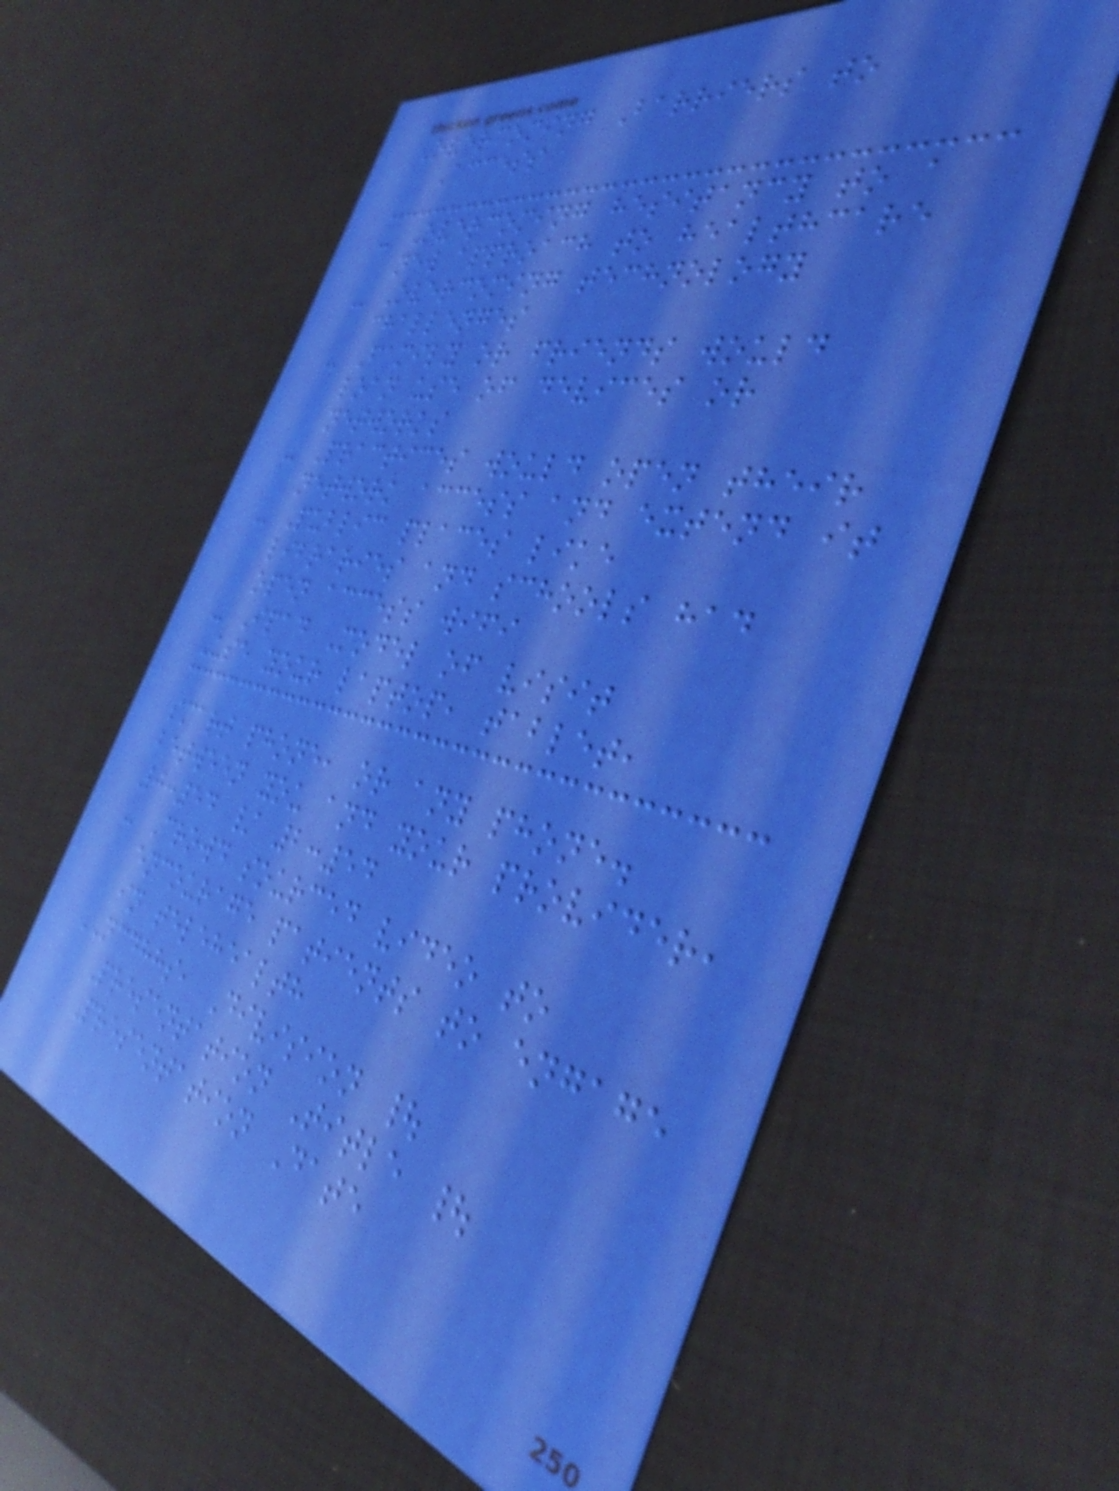Overcoming Barriers to
Access
- Overcoming hesitancy to a
new approach to healthcare
- Overcoming technology
challenges
- Family or friends would
loan use of devices or
networks
- Practices would open their
network access and extend it
- Public places like
libraries and schools had
open access wifi
- Ipad Model of visit
Use your laptop, tablet,
smart phone, or any phone.
between you and your provider,
0:54 / 2:54
- Crowd sourced video to
encourage patients to engage
in telehealth
NCDHHS, Division |
Presentation Title |
Presentation Date
